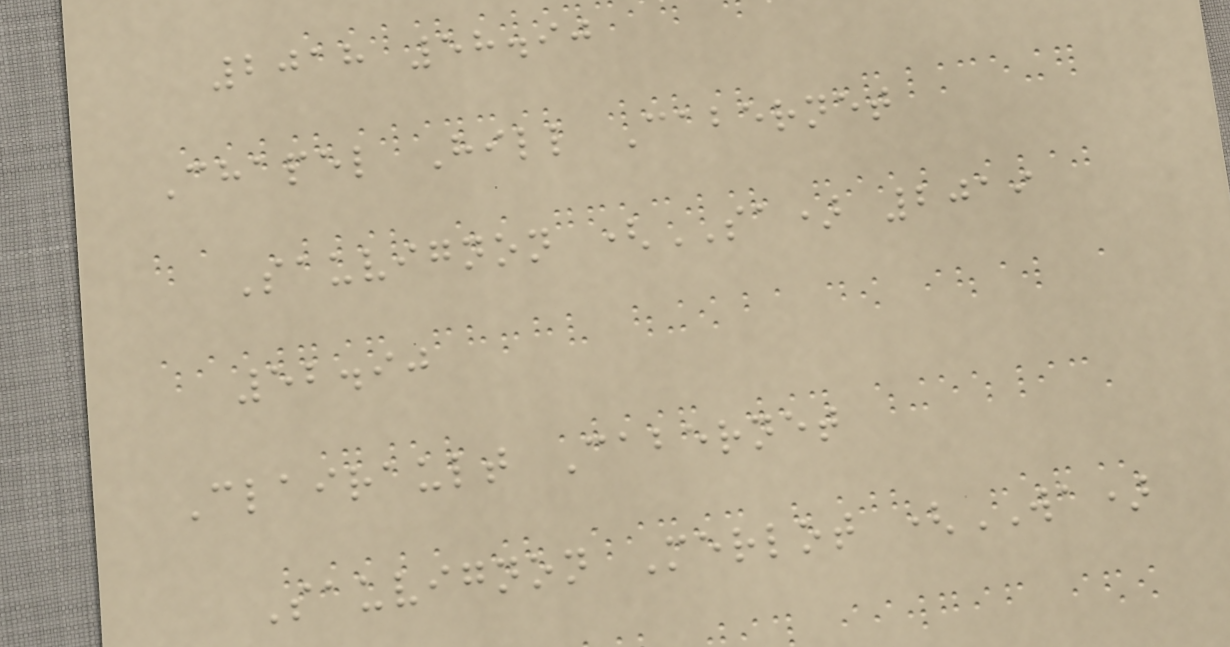2018 58.90
Chapel Hill Cabernet
Sauvignon (SA) 2019
52.90
Clairault Cabernet
Sauvignon Merlot (WA)
